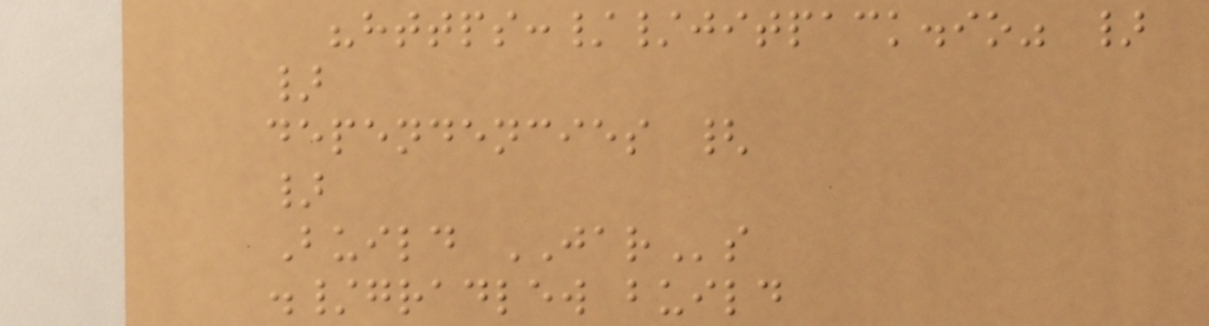"https://jitpack.io" }
}
dependencies {
}
Build JARs
./gradlew build
